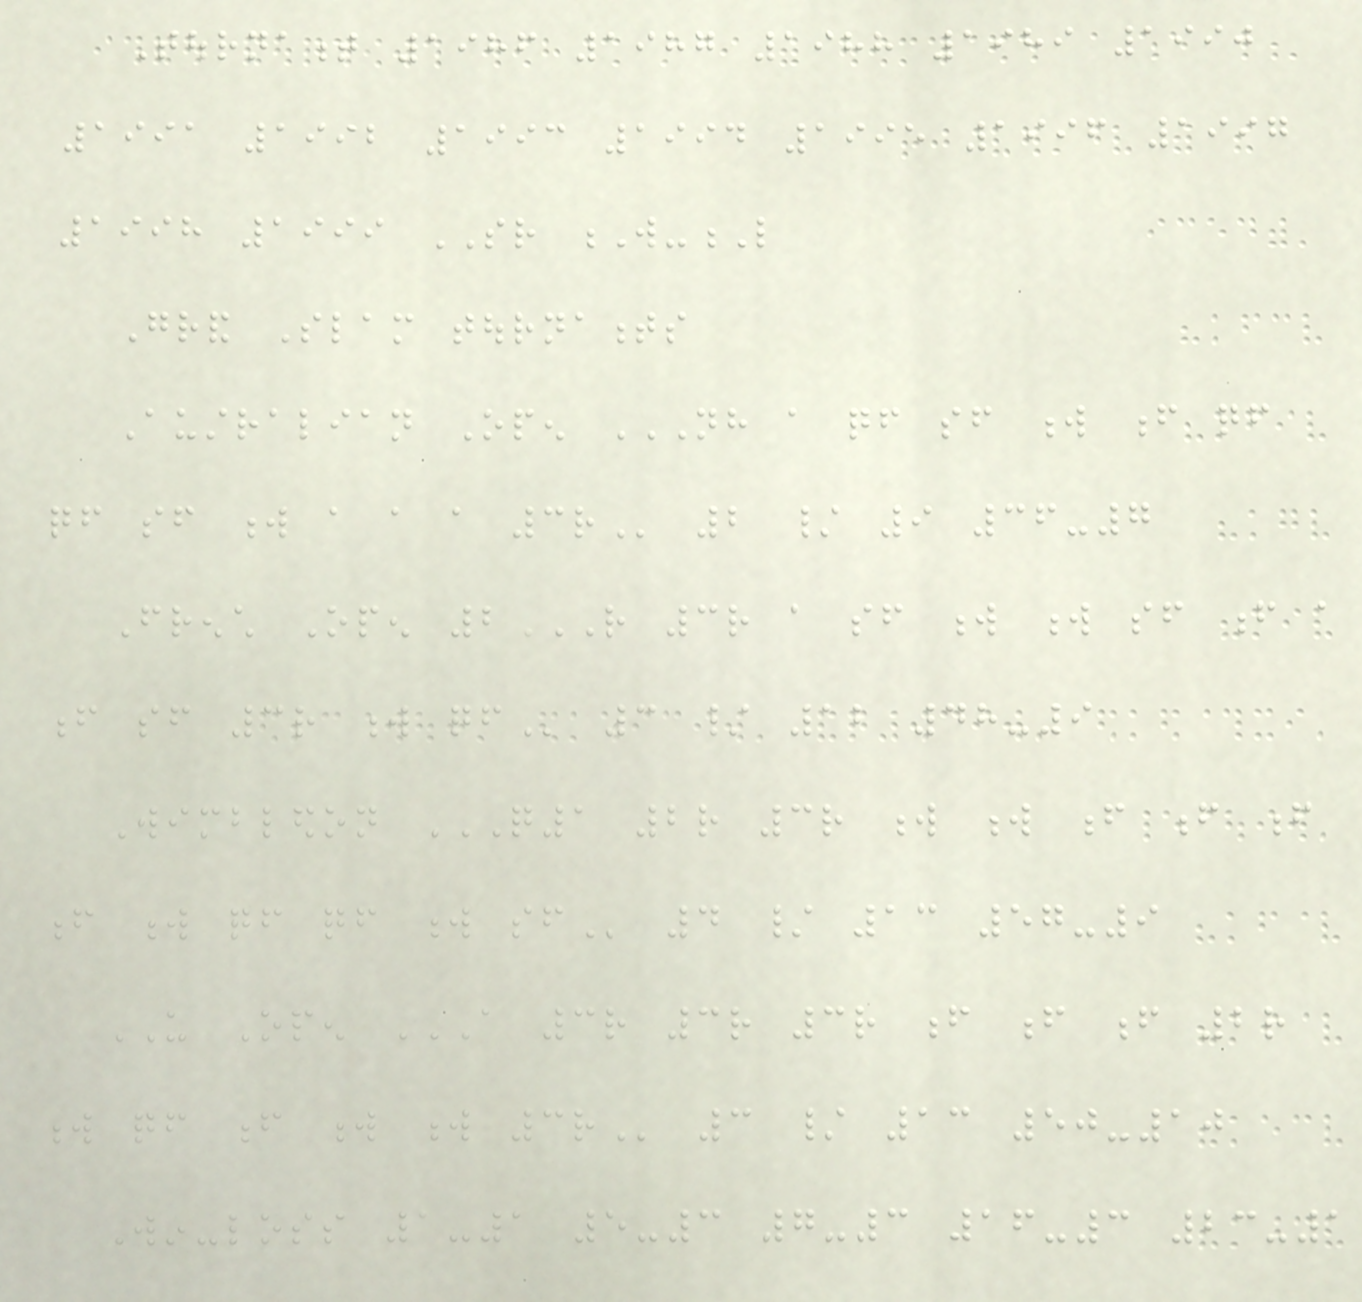Tournament 1986 1987 1988 1989 1990
1991 1992 1993 1994 1995 1996 1997
1998 1999 SR W-L
Grand Slam tournaments
Australian Open NH A QF SF W F QF
QF SF W A A A 3R 2 / 9 36-7
French Open 2R 3R A SF W W SF F A
F SF 3R W QF 3 / 12 48-9
Wimbledon Q1 2R 3R W W F F F
F W QF QF W SF 4 / 13 57-9
US Open A 3R 3R 3R F F F 2R
W QF F W W 3R 3 / 13 50-10
Win-loss 1-1 5-3 7-3 16-3 23-1
